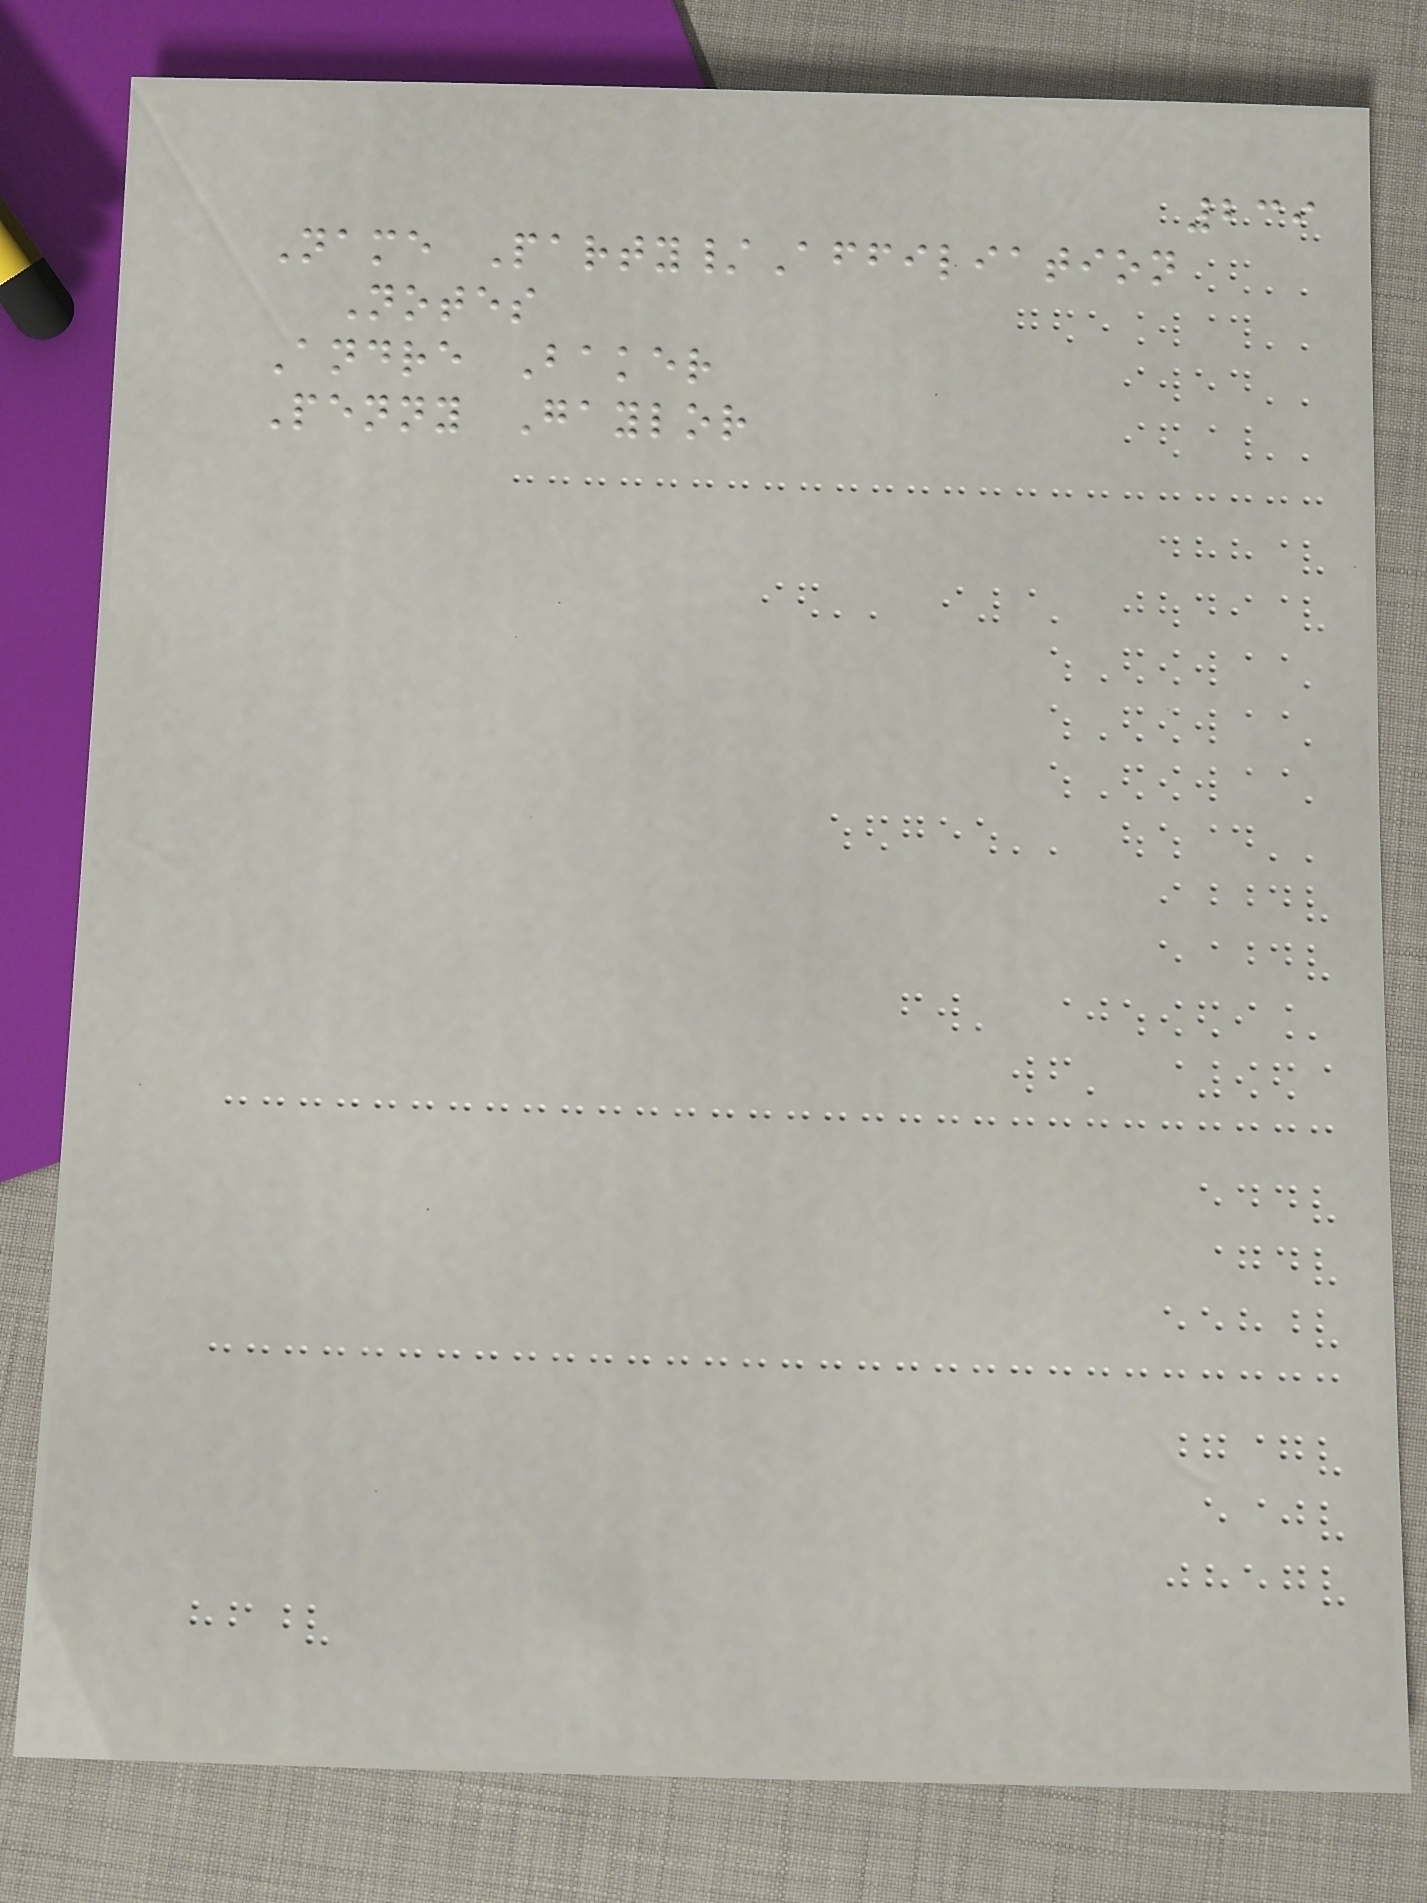239
Name Party/Affiliation
Notes
Andre Baker
Penny Gaylor
